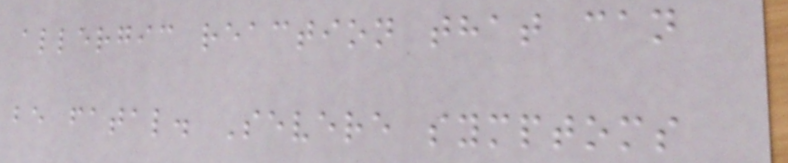allergic reaction that can
be fatal. Severe symptoms
